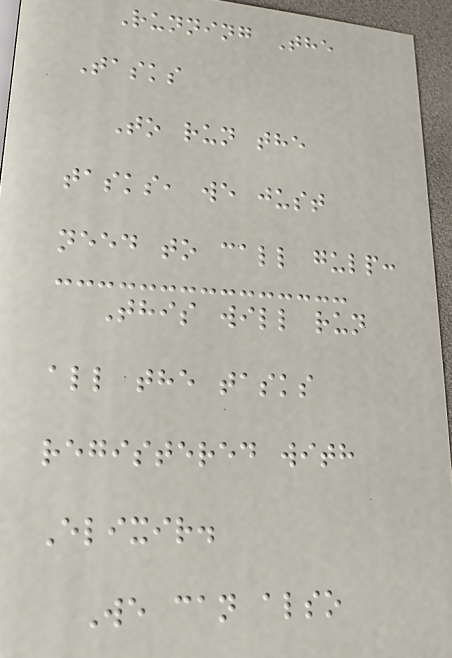Running The
Tasks
To run the
tasks, we just
need to call gulp:
This will run
all the tasks
registered with
Elixir.
We can also
